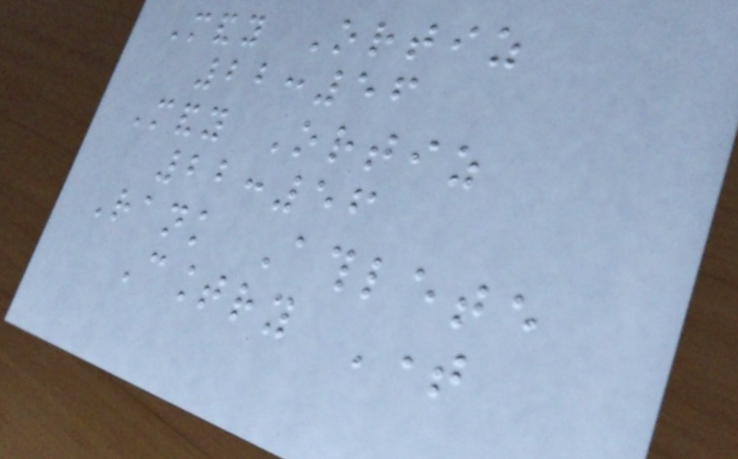Mandy Ortiz
22:56
Mandy Ortiz
22:56
Rank Athlete
Country Time
